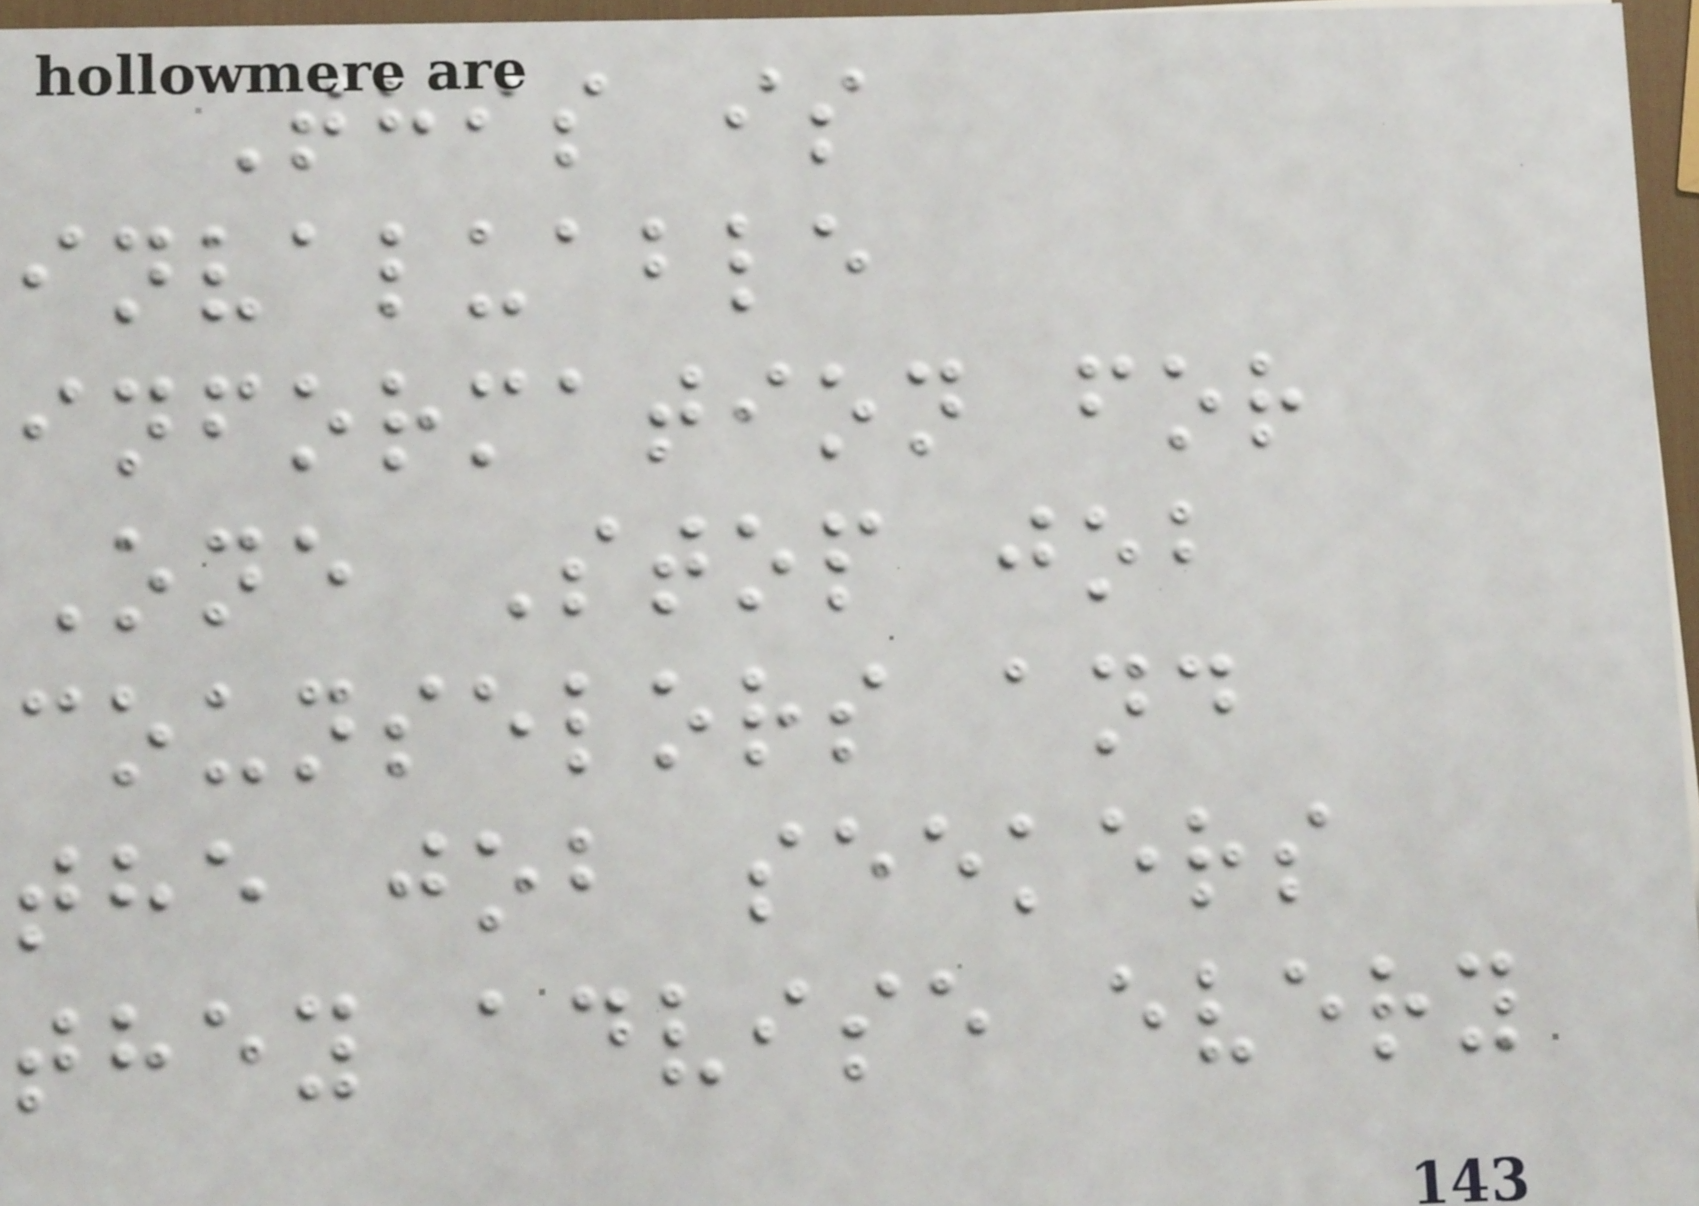This is
invaluable
information for
One Stop job
counselors and
the job seekers
they advise every
